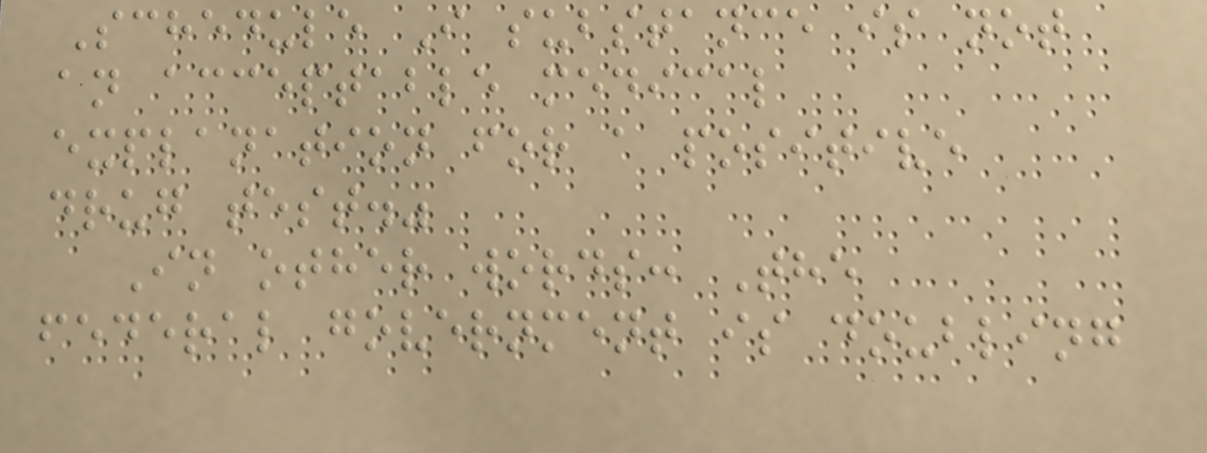Schedule I substance is not
an acceptable medical
explanation for a positive
drug test."
In other words: The
federal government is doubling
